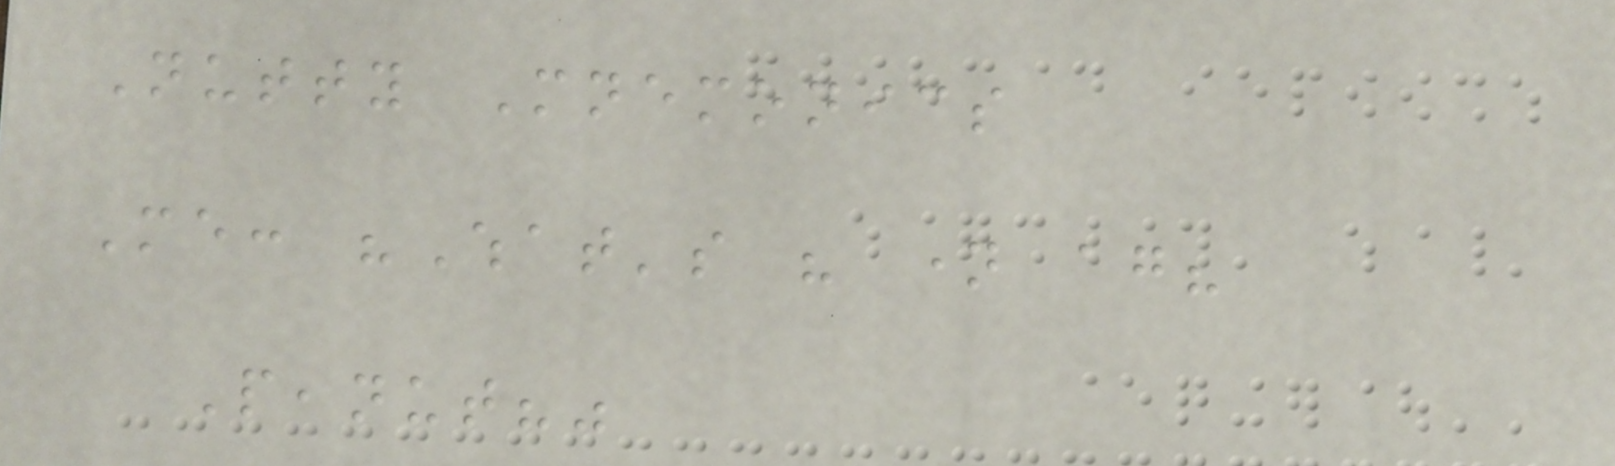Nutty Mnemonics
Me: "What's his name again?
Peanut?"
